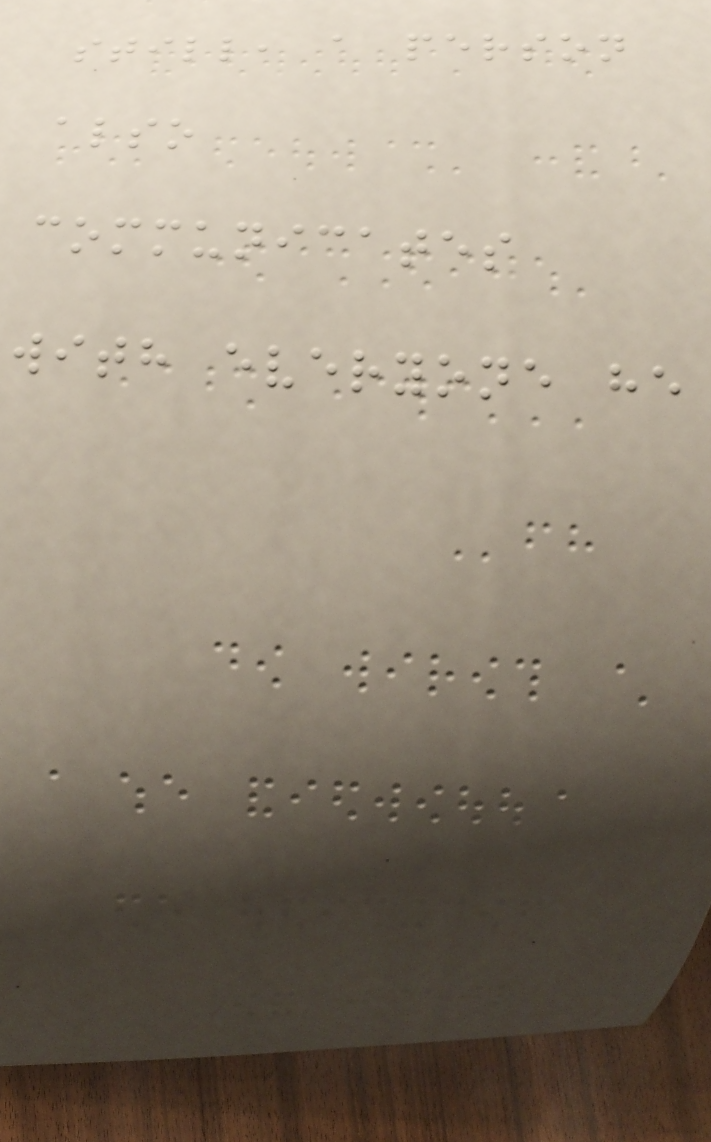still, a person
also
communicates
with everyone he
